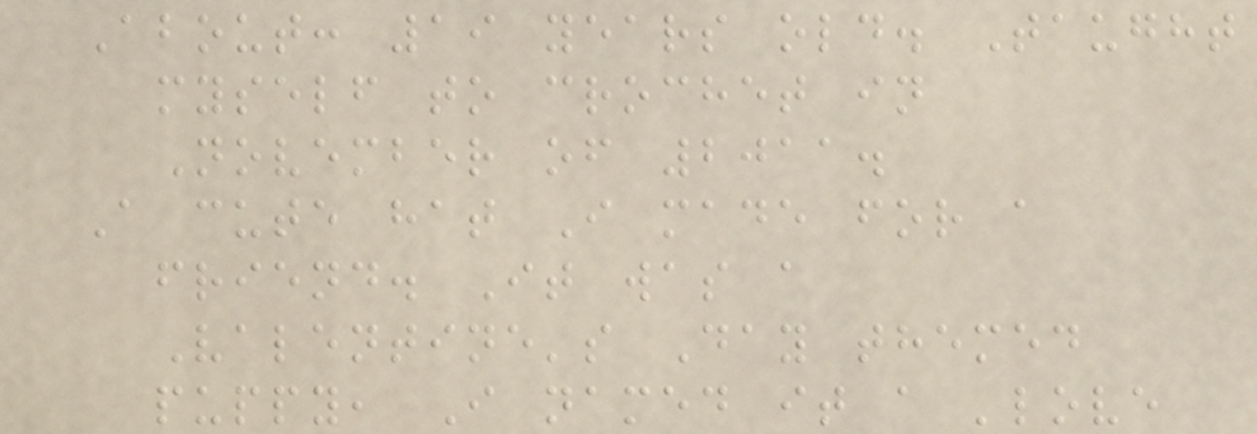About: 19 years old. Taught
myself to crochet in
November of 2011.
A cute hat I made for a
friend. It was a
Valentine's Day themed
puppy, I named it a 'love
